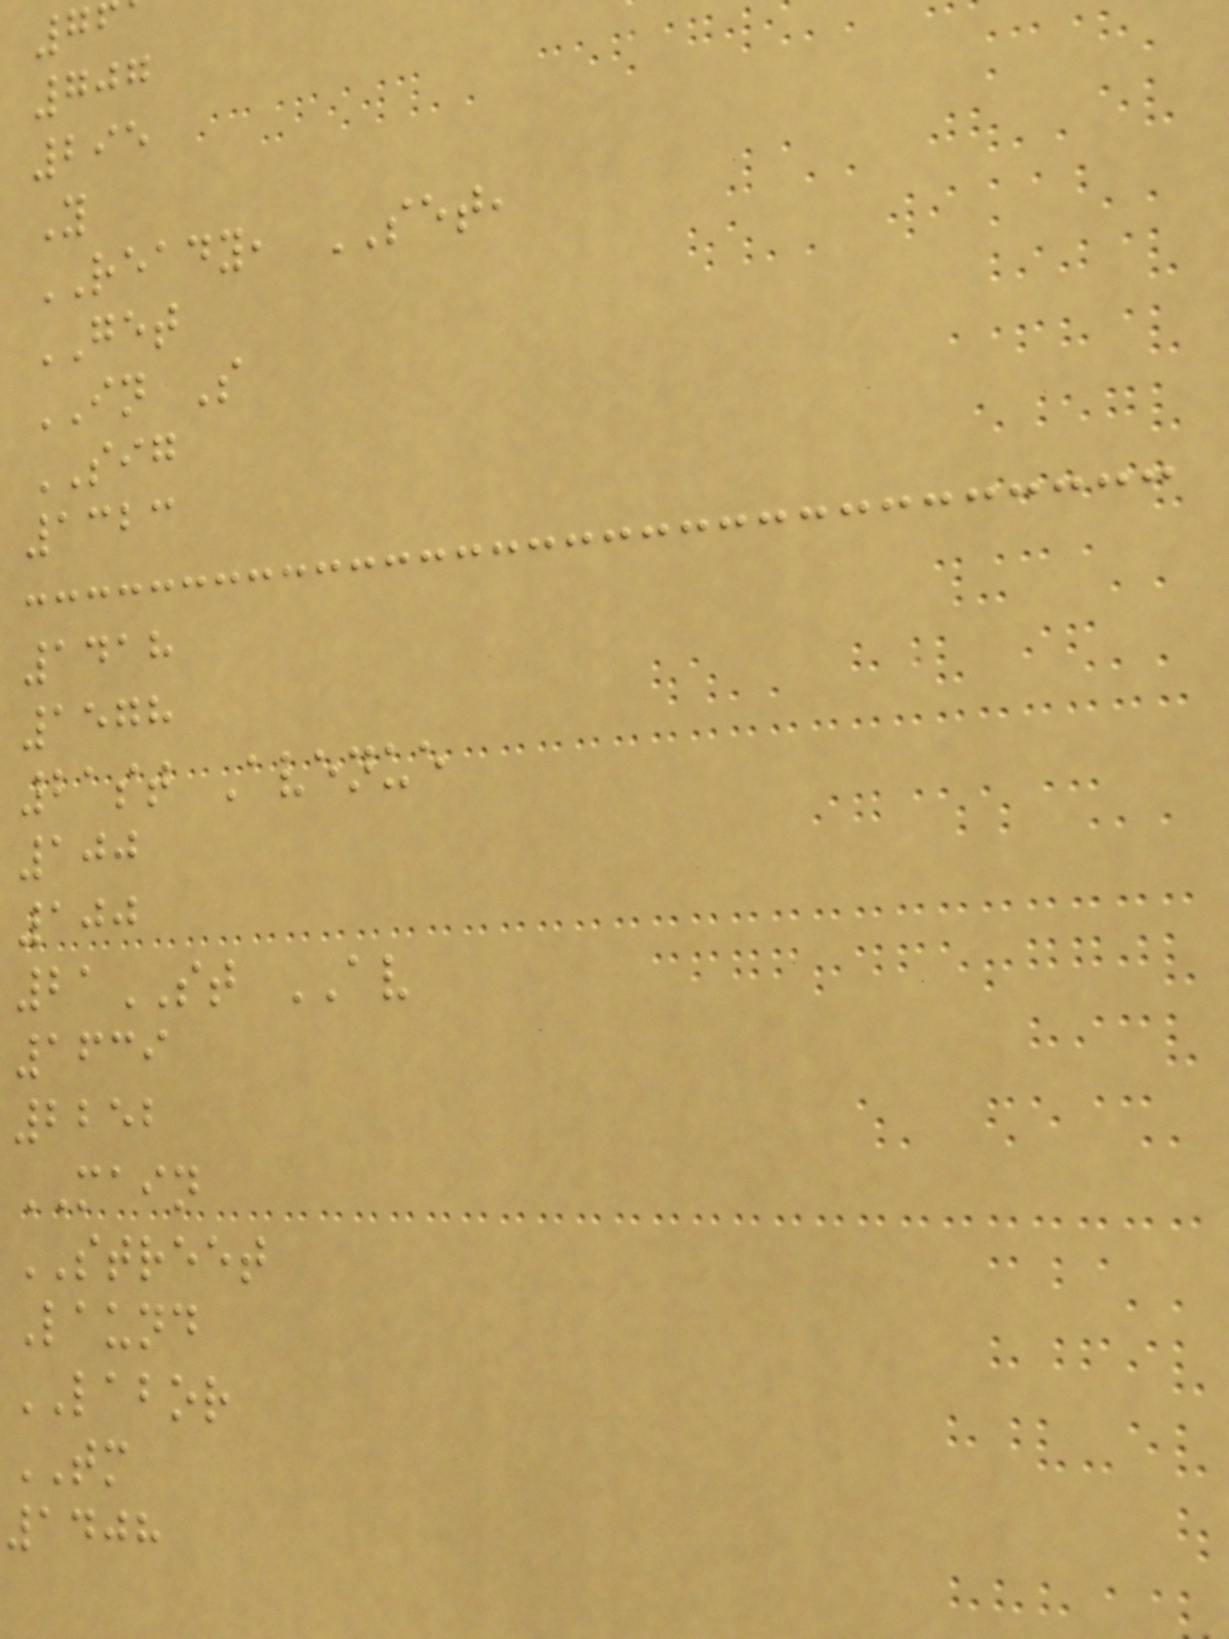707
295
Y
READY, SET,
GET
IN S
SIG
1323
1418
1578
21st Avenue
100
100
21ST AV
1639
2252
MAIN
STREET
Laund
LABOR
TM
1408
